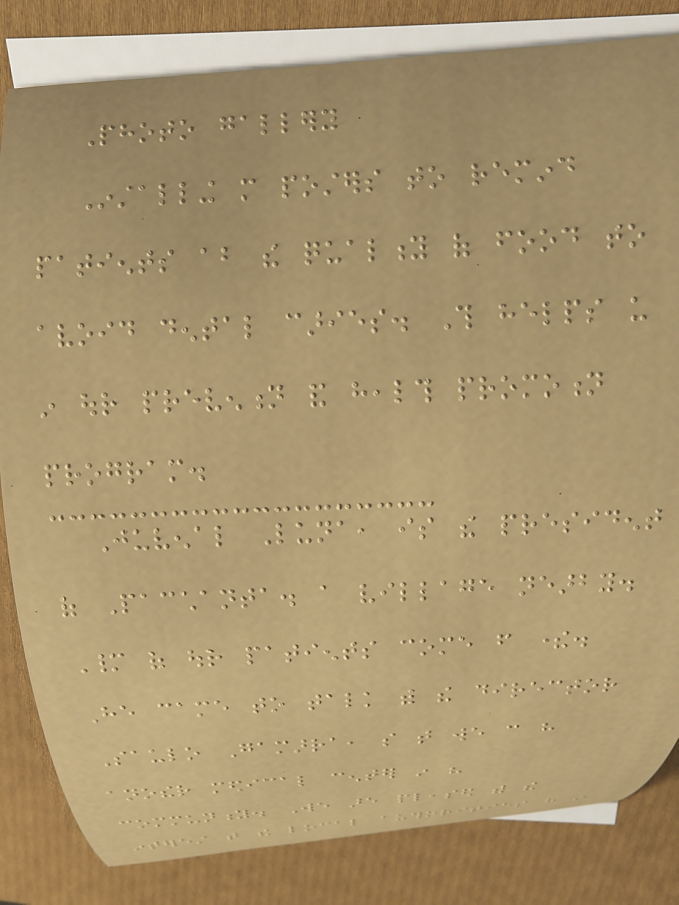Photo gallery
Installing more posters to remind
patients about the quality of food to
avoid dental caries. This helps us
in our prevention and health promotion
program.
Juvenal Luna, is the president
of Pacchanta. a village nearby.
Many of our patients come from there.
He came to talk with the director
Saulo Gamarra, so that we can have
another medical center in his
community. We are pleased with the
interest that the local authorities have in
